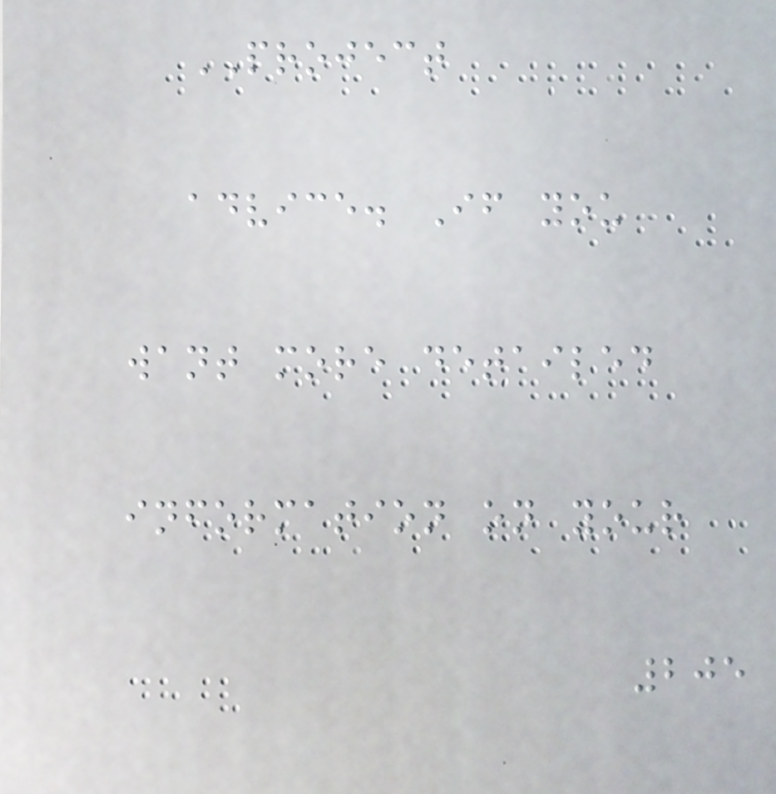PROJECT
advice. If you
want more detailed
information on your
205
